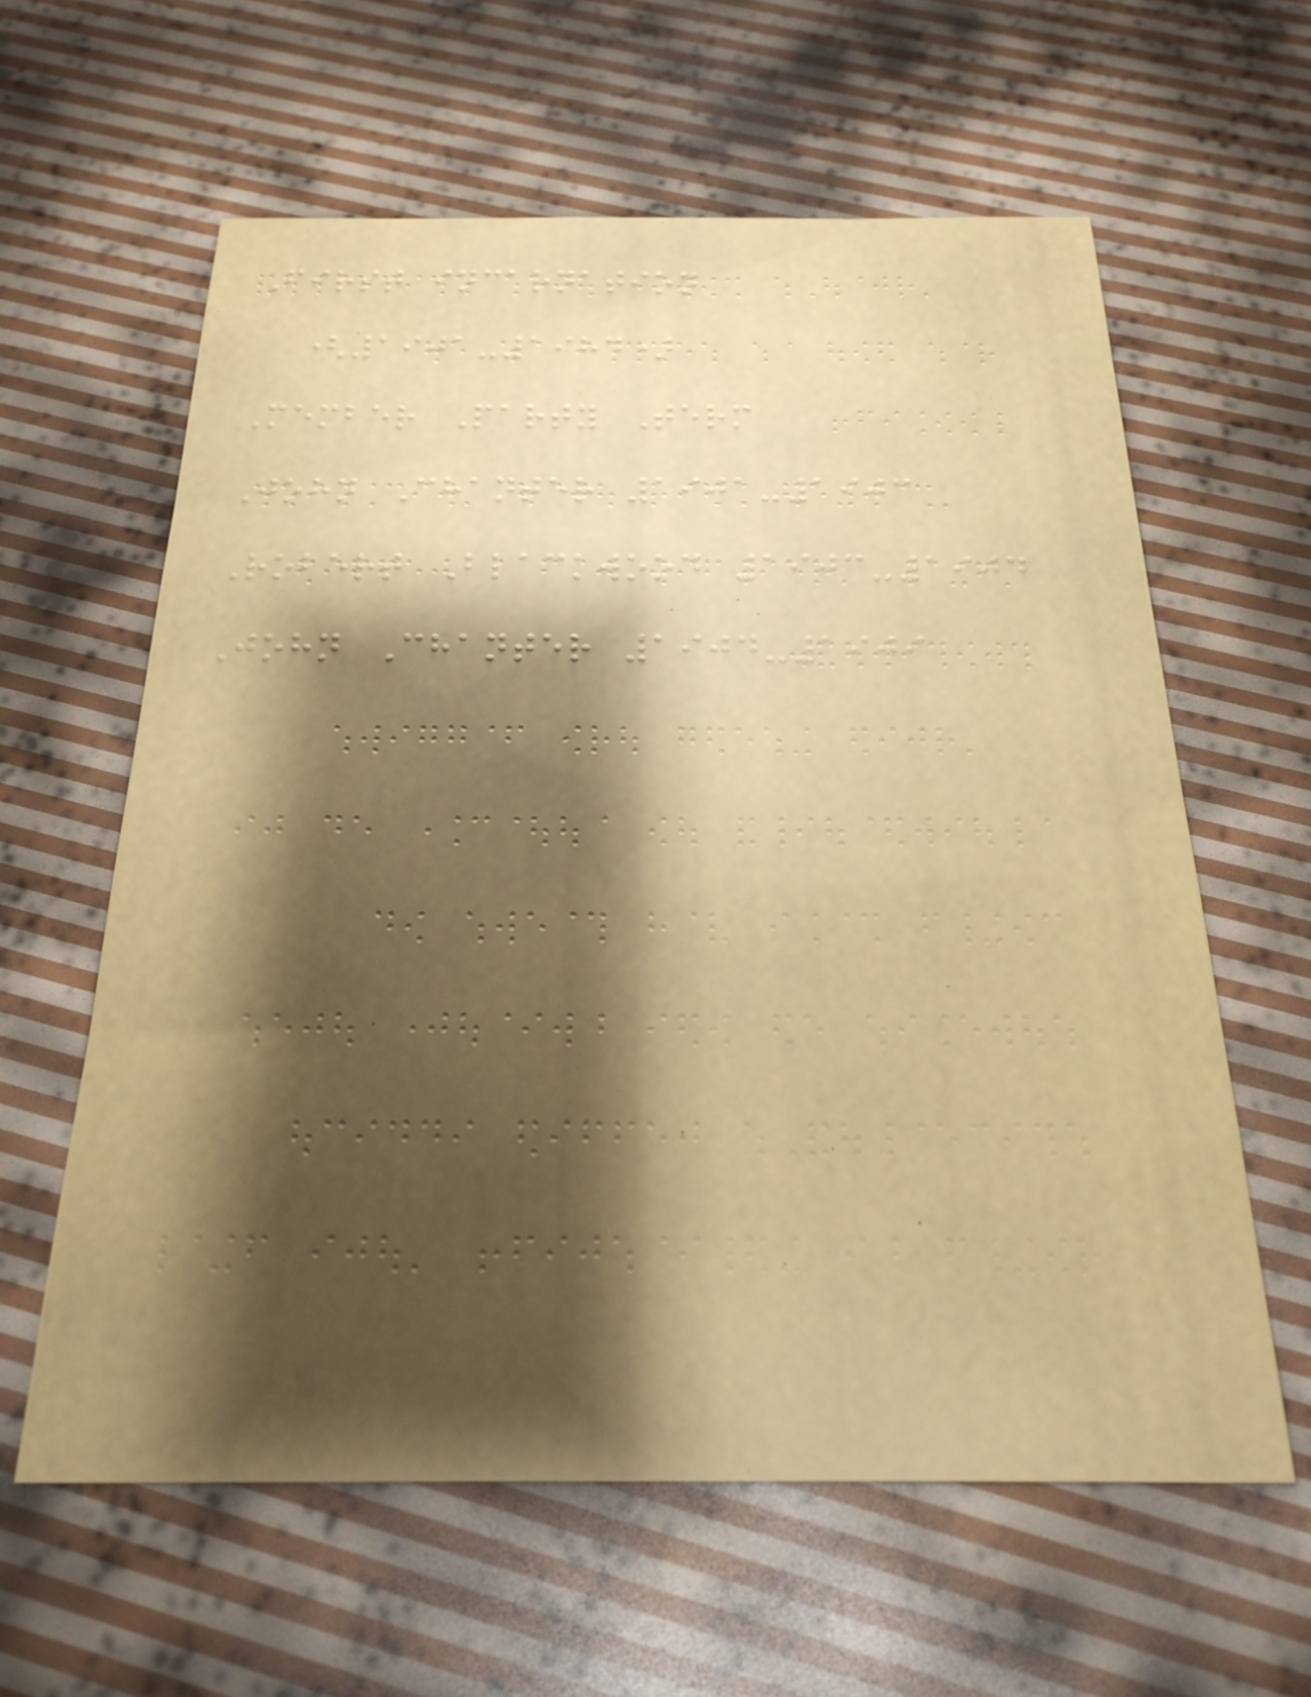First incarnation
(1901-1984)
Member Party Term
John Chanter 1901-1903
Robert Blackwood 1903-1904
John Chanter 1904-1909
